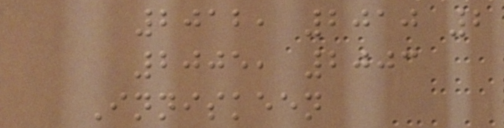2012, 2010 2
2005, 2003
Inniskeen
